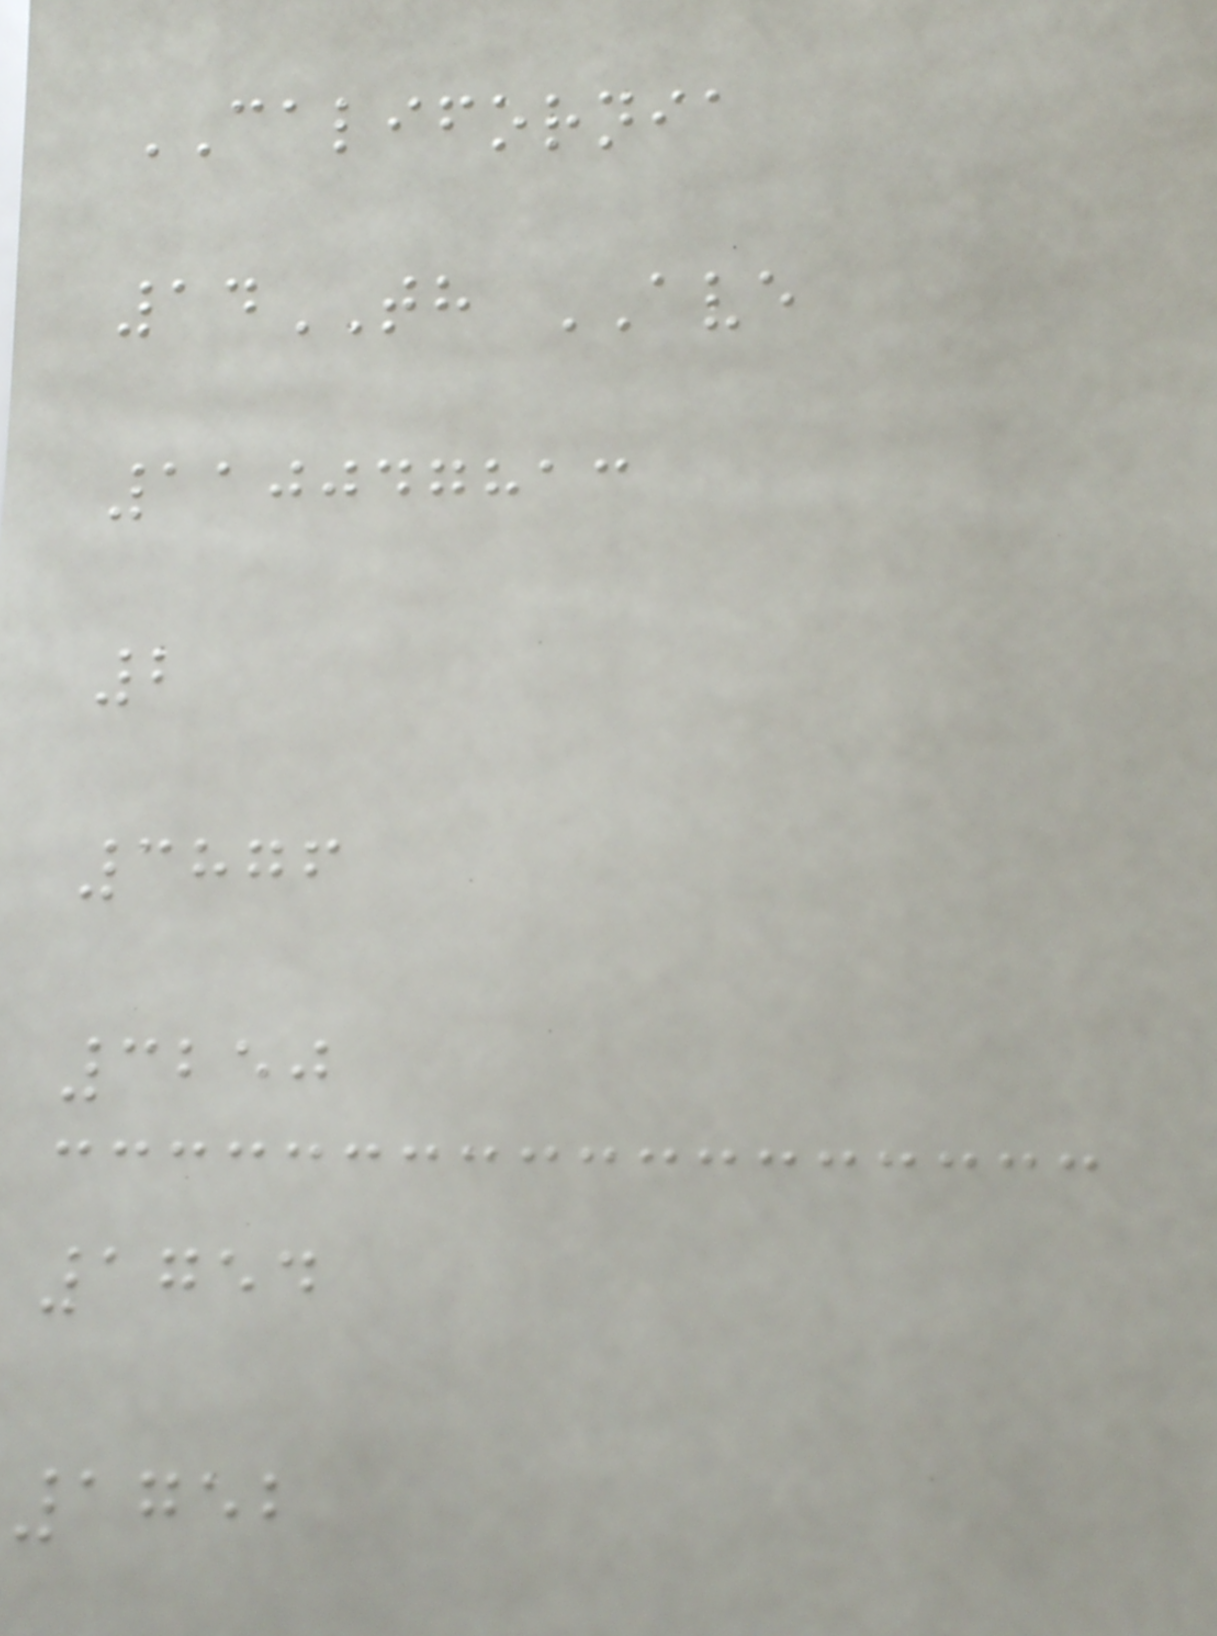CALIFORNIA
14TH AVE
110047813
2
3876
3250
1754
1752
